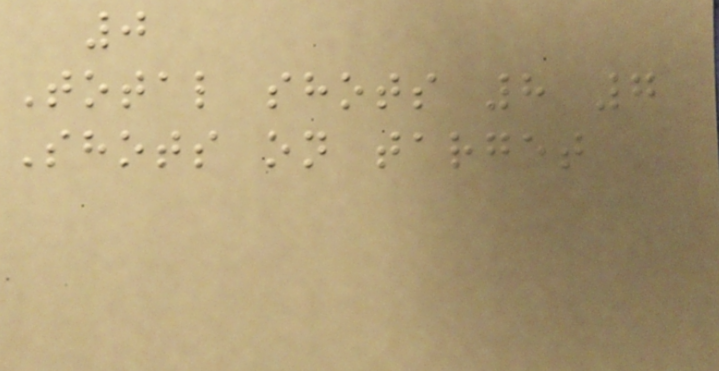0
Total shots 8 7
Shots on target
